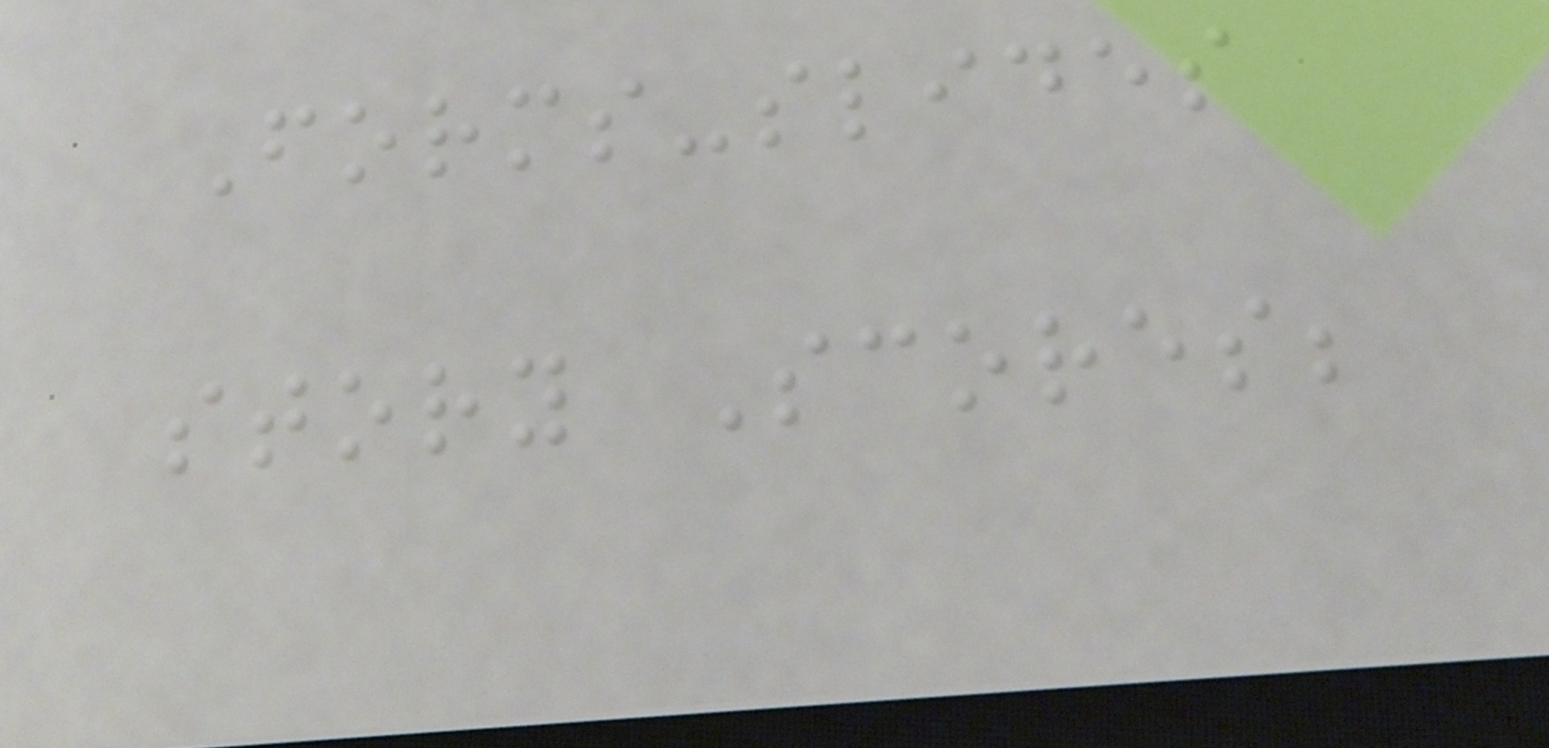Forms-slides
story Scores;
